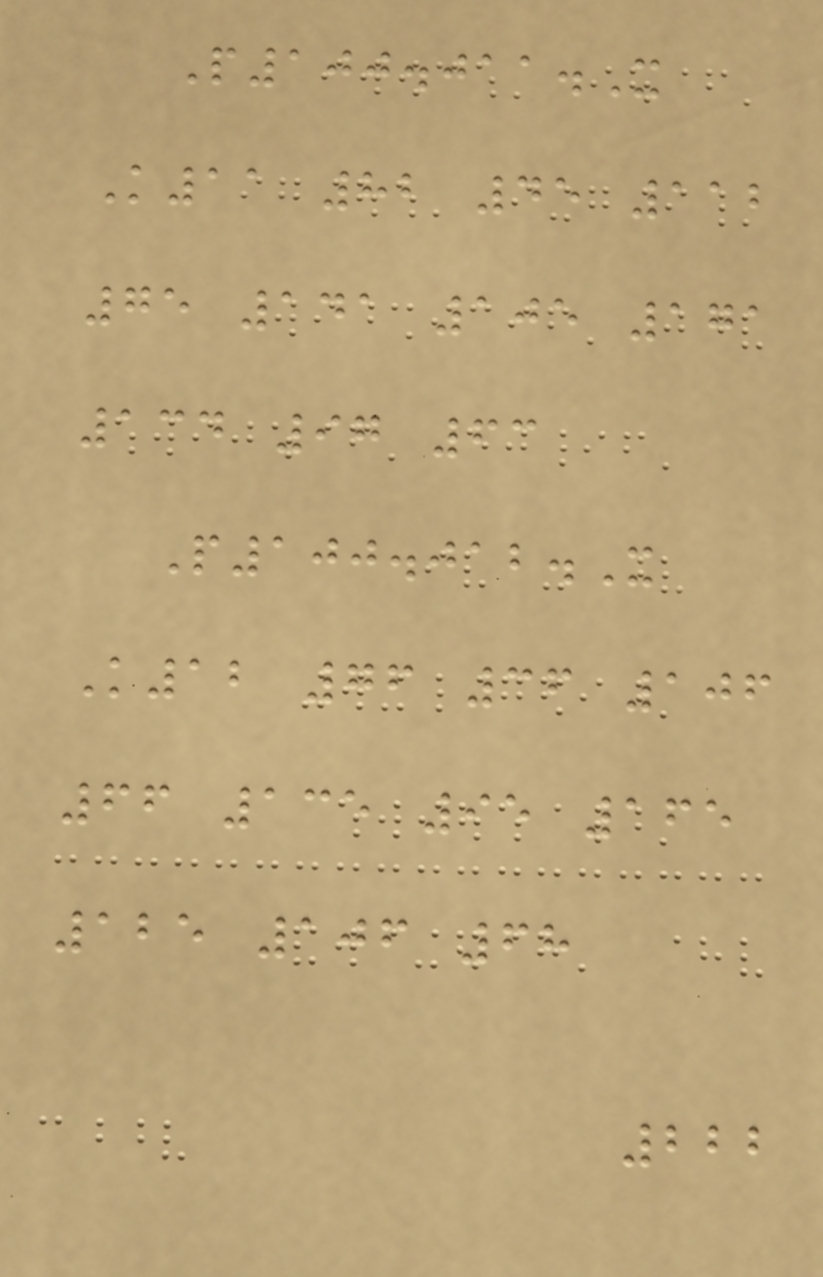P100.011.X
K11 82 45 112
75 141 105 171
134 97 63
P100.012.X
K12 76 36 106
66 135 95 165
125 106 68
222
